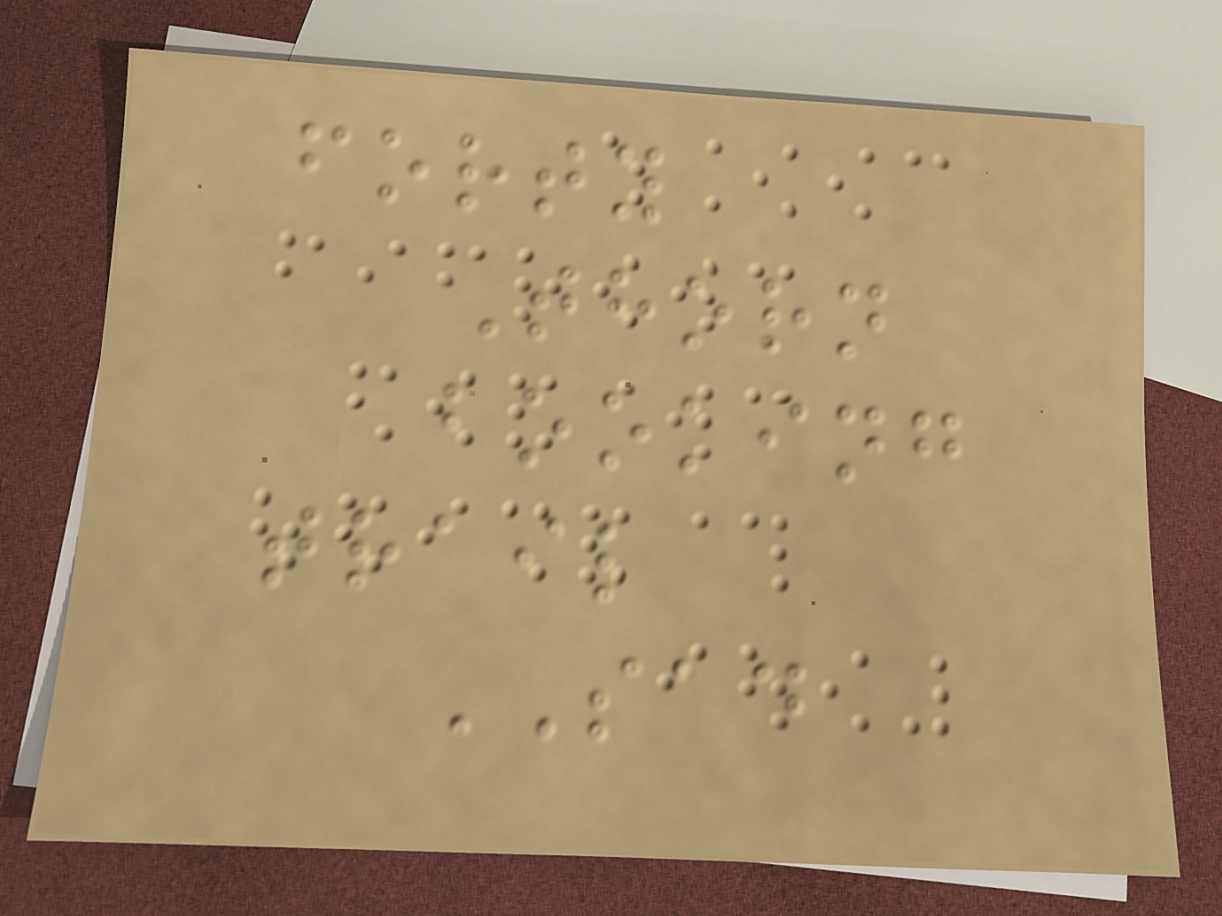forty
Thorn
booking
trail
SAD
